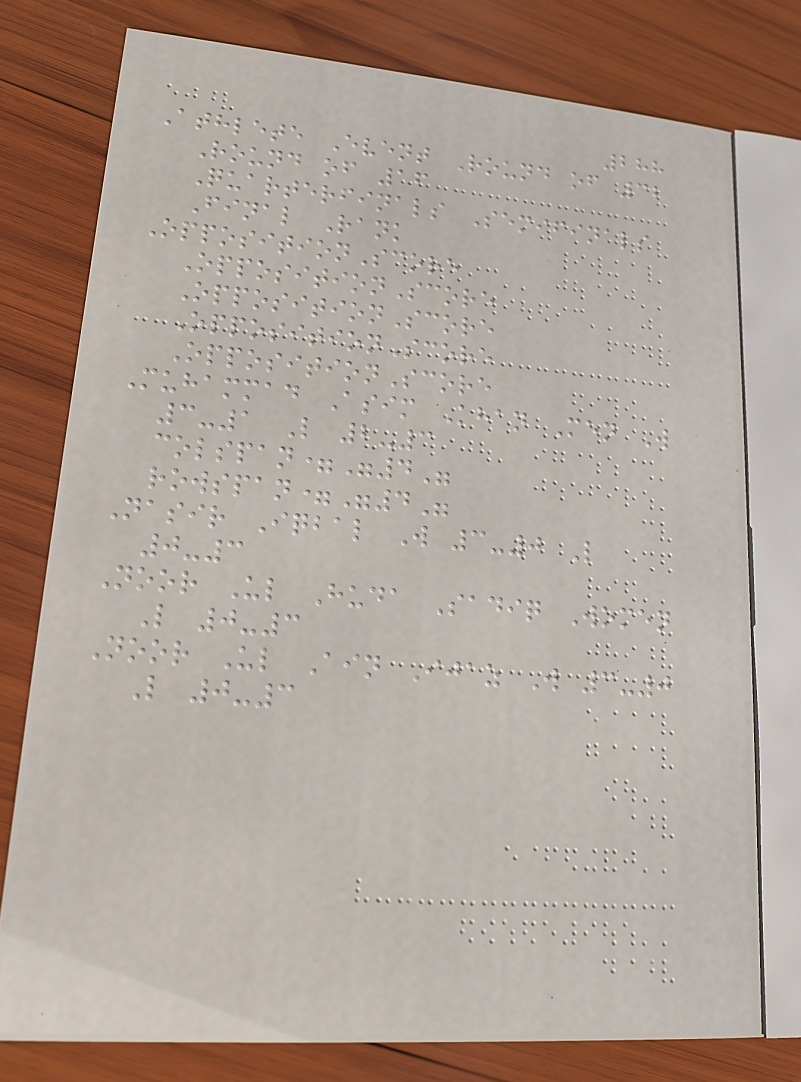288
Athlete Event Round of 32
Round of 16
Quarterfinals Semifinals
Final Rank
OppositionScore
OppositionScore
OppositionScore
OppositionScore
OppositionScore
Muhammad Asim Khan Men W
3-1 L 2-3
colspan="4"
rowspan="4"
Nasir Iqbal W 3-0 L
0-3
Noor Ul Huda Sadiq Women
L 0-3
Noor Ul Ain Ijaz W 3-0
L 0-3
